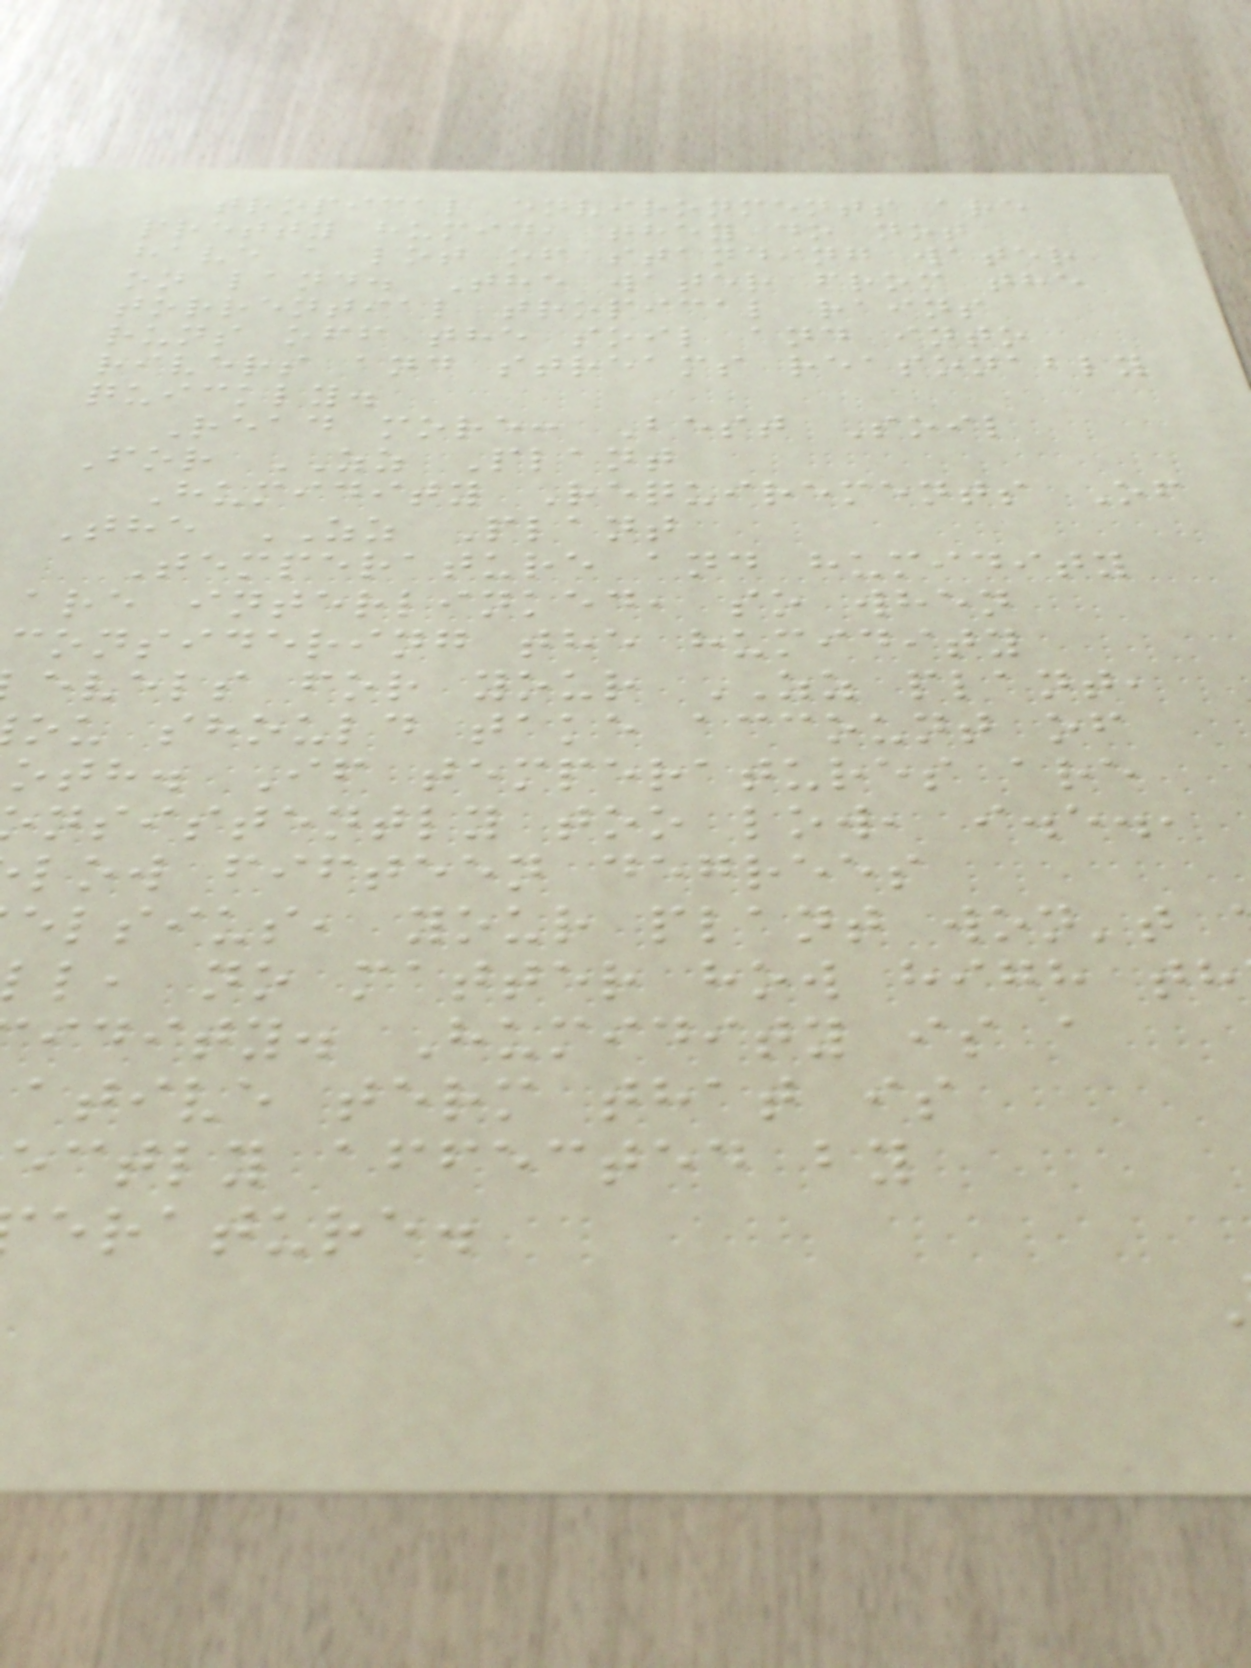tropical environments are
pretty humid, they do not
have a lot of standing water
on land. The water from the
torrential tropical rains
runs off the soil and into
rivers and streams reasonably
quickly.
Read more: Best Soil
For ZZ Plant
Humidity Requirements Of
The ZZ Plant
Temperature and humidity
are interlinked, so when
considering the humidity
evels for your ZZ plant,
ou should take account of
oth. If temperatures are
nsistently too low, i.e.,
low fifteen degrees
elsius, your plant won't
l, no matter how high th
idity. Humidity is a
ative term that is
ectly affected by
erature.
